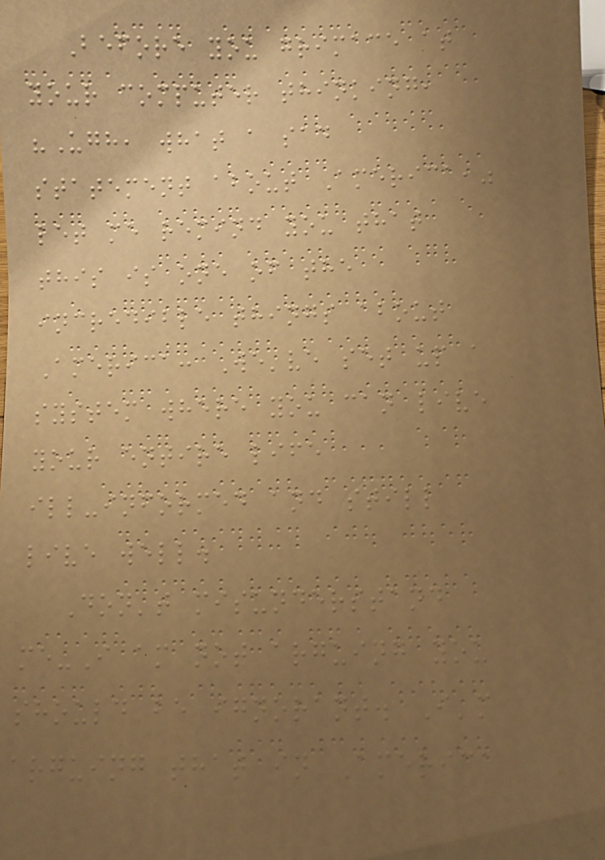Before you grimace at
your computer thinking,
"Ugh, what a sad
statement about America,"
let me remind you that
this is one of the
incredible things about
America: We've set up a
system where you can live
your entire life
ill-informed and still
live well.
Don't misunderstand
me-I am not arguing you
should be ignorant. I'm
arguing that in America
